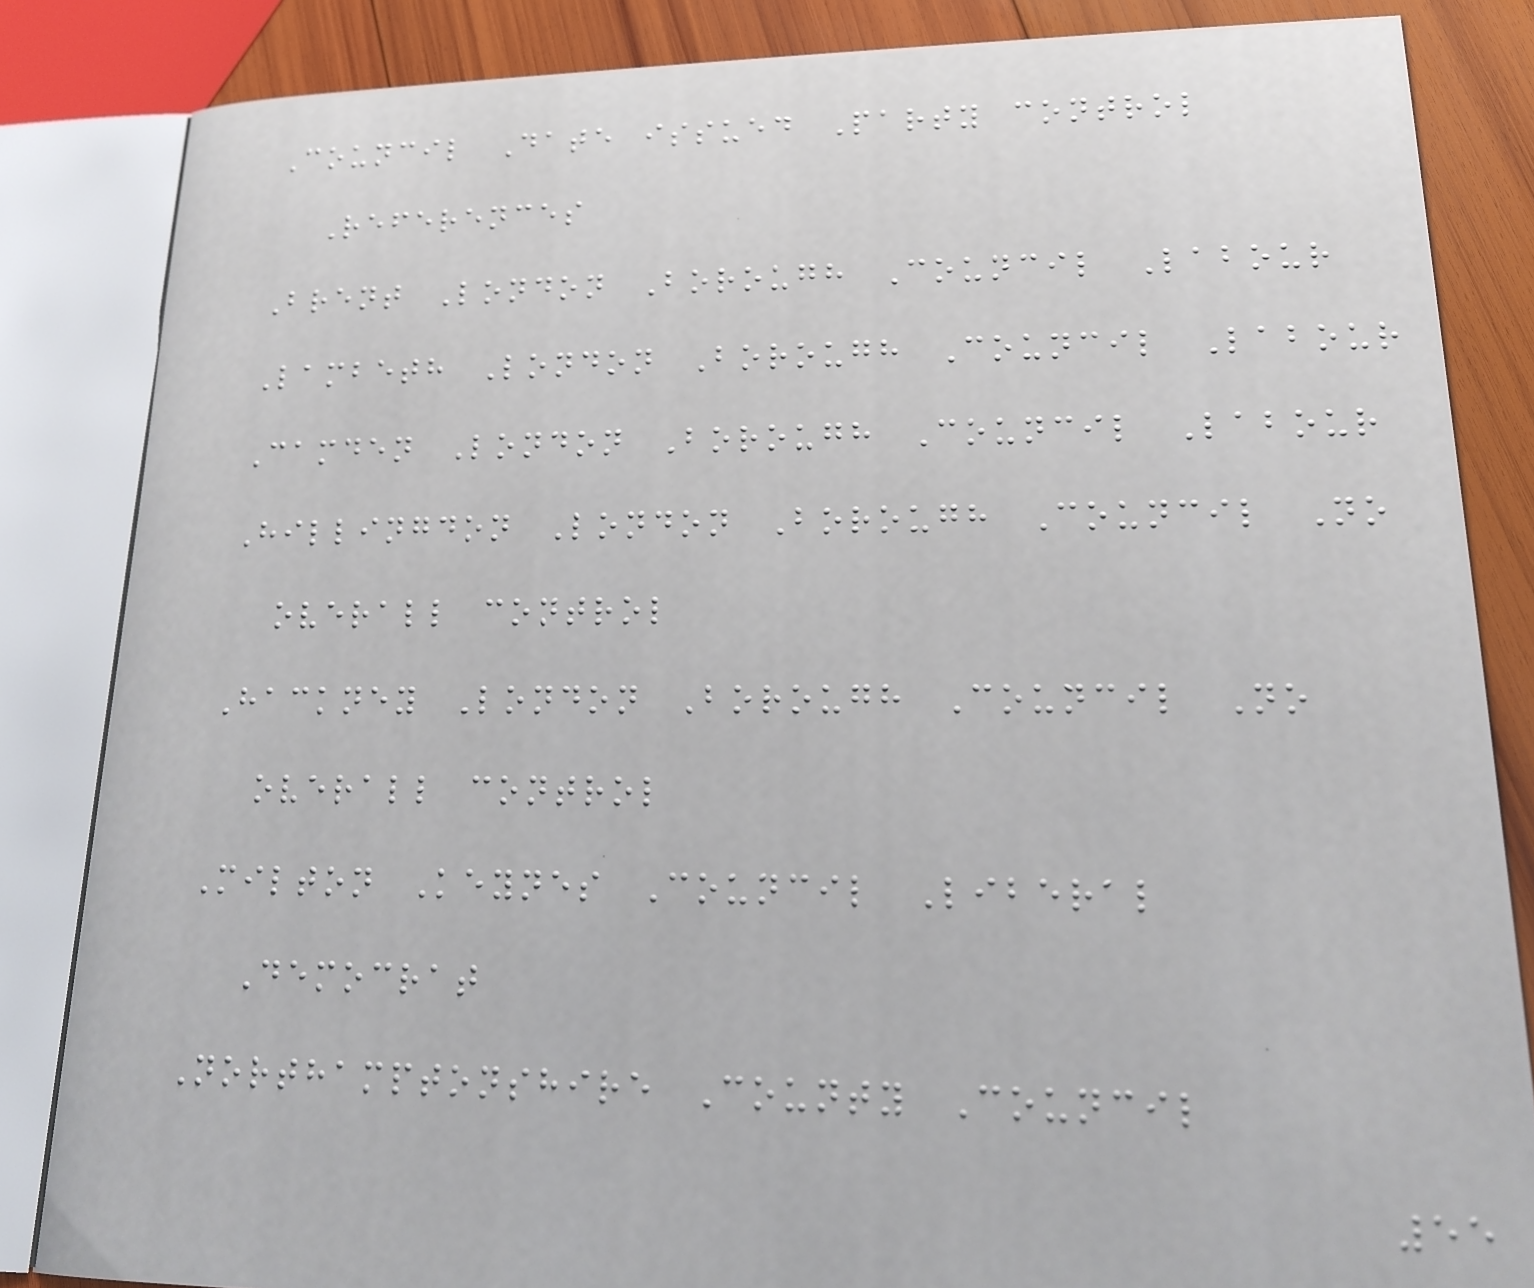Council Date issued Party control
References
Brent London Borough Council Labour
Lambeth London Borough Council Labour
Camden London Borough Council Labour
Hillingdon London Borough Council No
overall control
Hackney London Borough Council No
overall control
Milton Keynes Council Liberal
Democrat
Northamptonshire County Council
55
